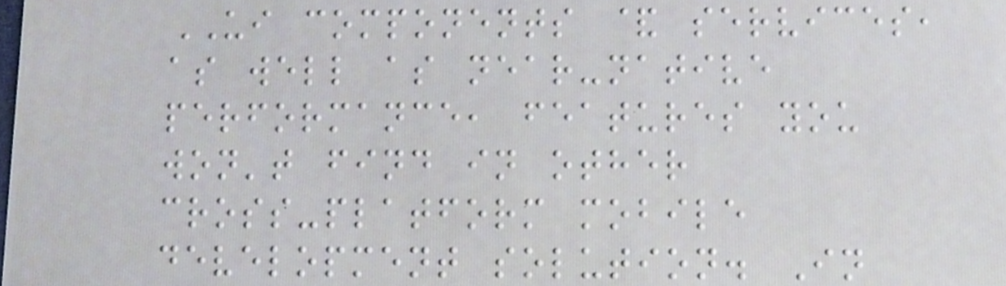UI components & services,
as well as near-native
performance, features you
won't find in other
cross-platform mobile
development solution. In
